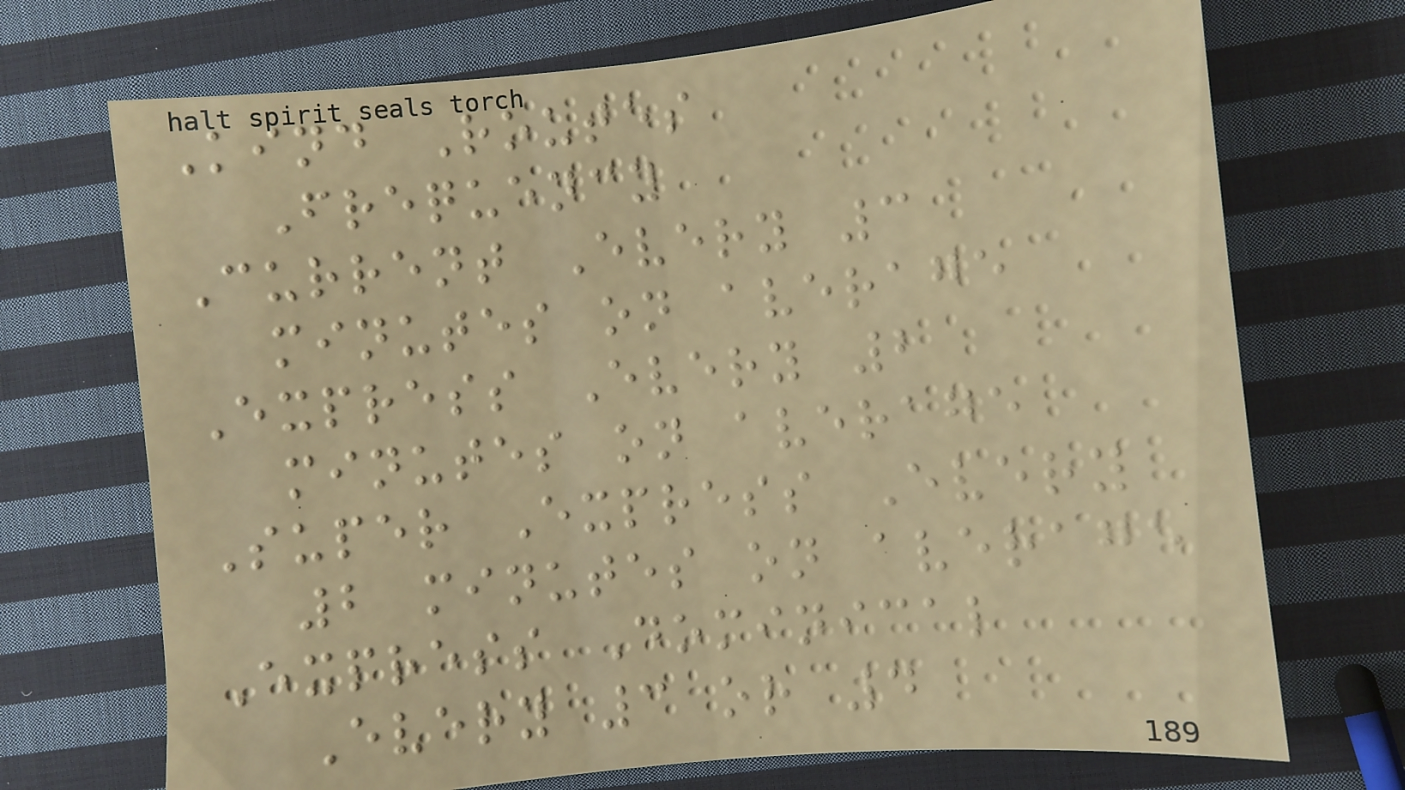Kind Routes
Frequency
Current Every 3
minutes on average
Express Every 2
minutes on average
Super Express Every
2 minutes on average
Express Dominical
Every 3 or 4
